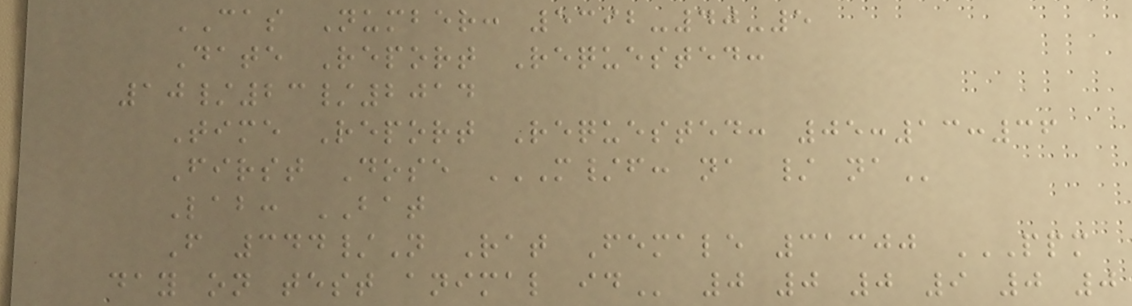CAS Number: 5392-40-5
Date Report Requested:
10/23/2014
Time Report Requested: 05:13:36
First Dose M/F: NA / NA
Lab: BAT
F 344/N Rat Female 31300 PPM
DAY ON TEST ANIMAL ID 0 0 0 9 0 0
